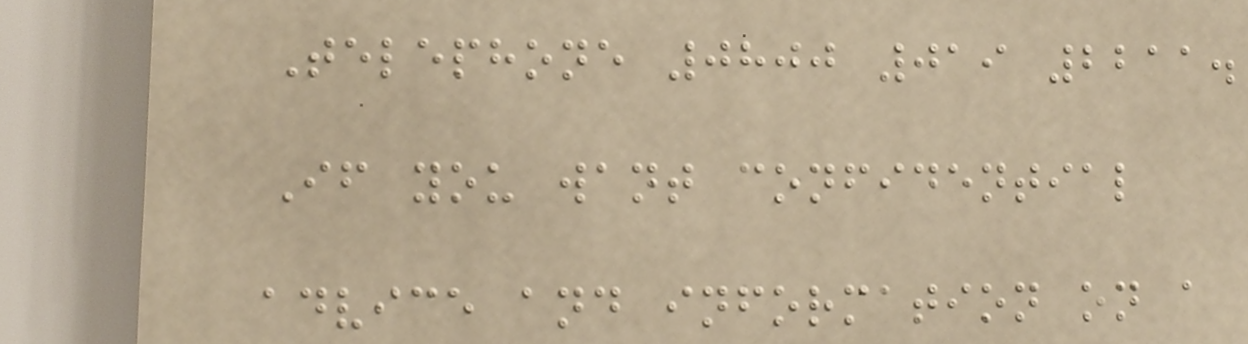Telephone 0800 019 2211.
If you want confidential
advice and information on a
